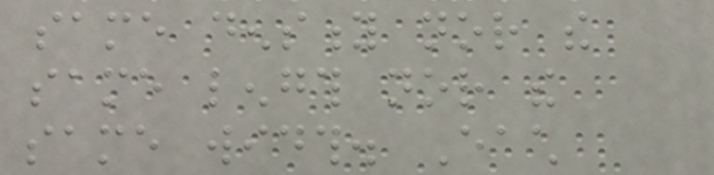same density nor the
same length nor the
same width. Each
